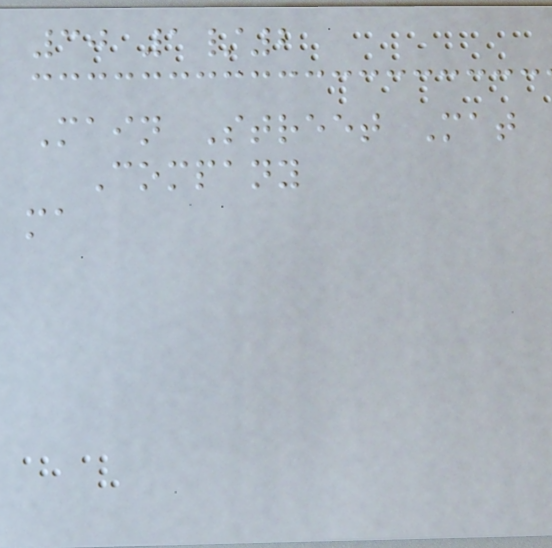30 1/2
Main Street Mat
Company
ma
